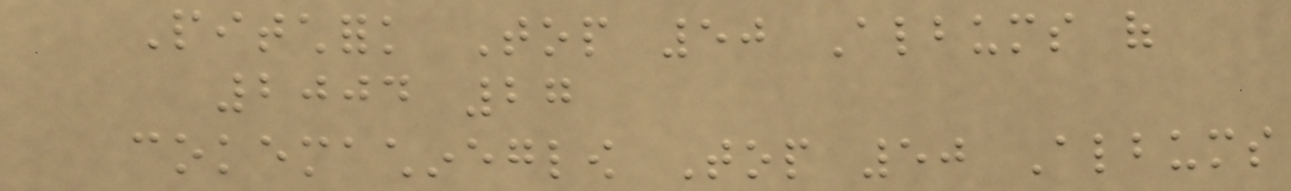Pitchfork Top 50 Albums of
2004 27
cokemachineglow Top 50 Albums
